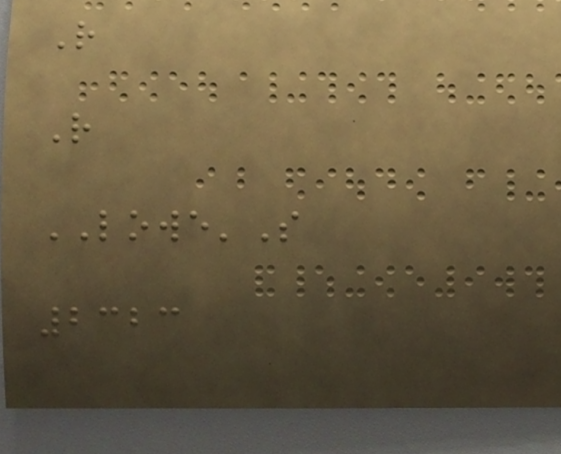R
R
LOWE'S
2323
